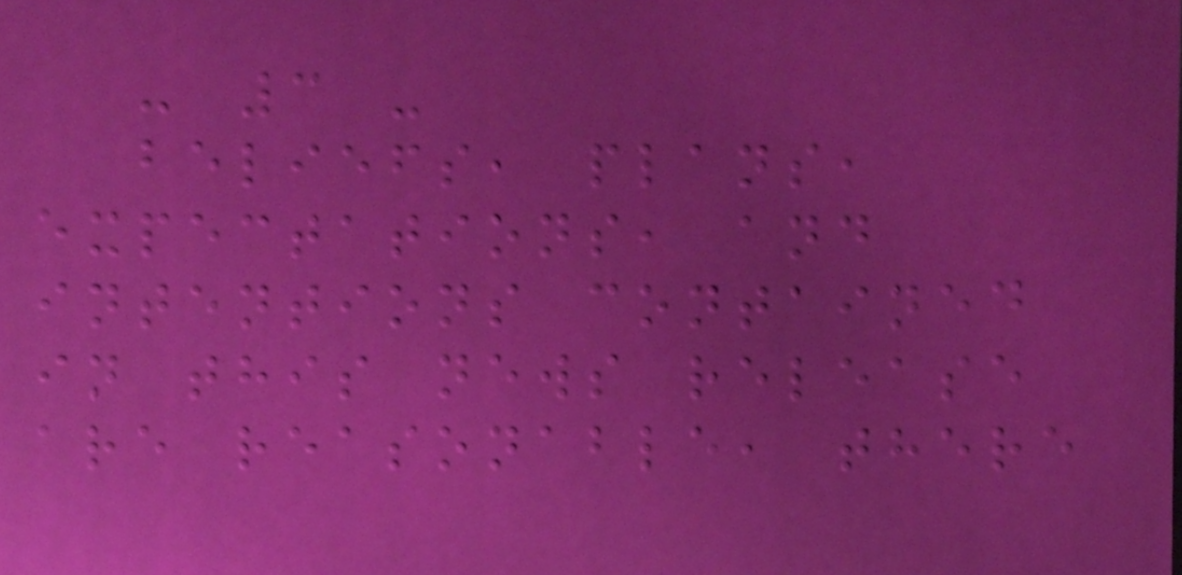- 3 -
beliefs, plans,
expectations, and
intentions contained
in this news release
are reasonable, there
